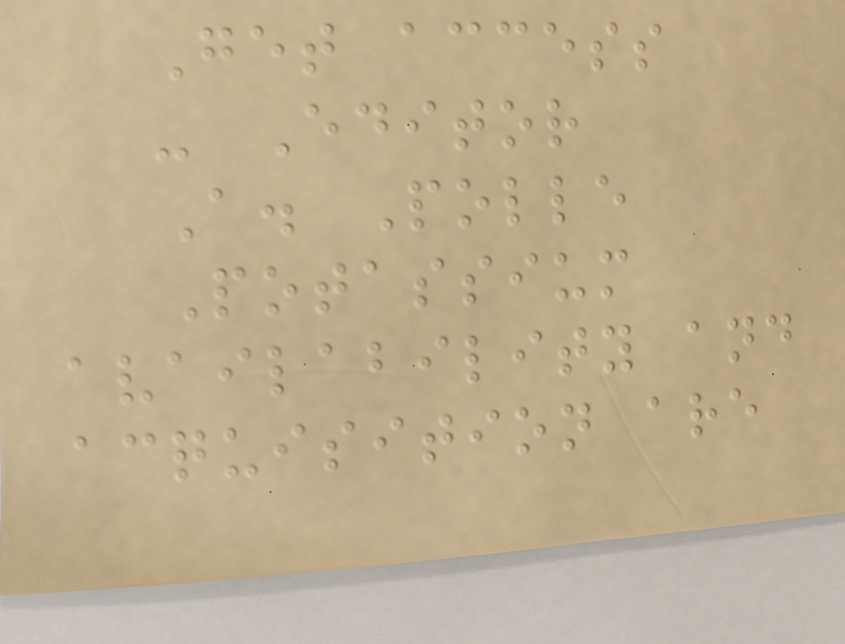Get access
- Editor
A. Polle
Potassium
availability and
acquisition are
